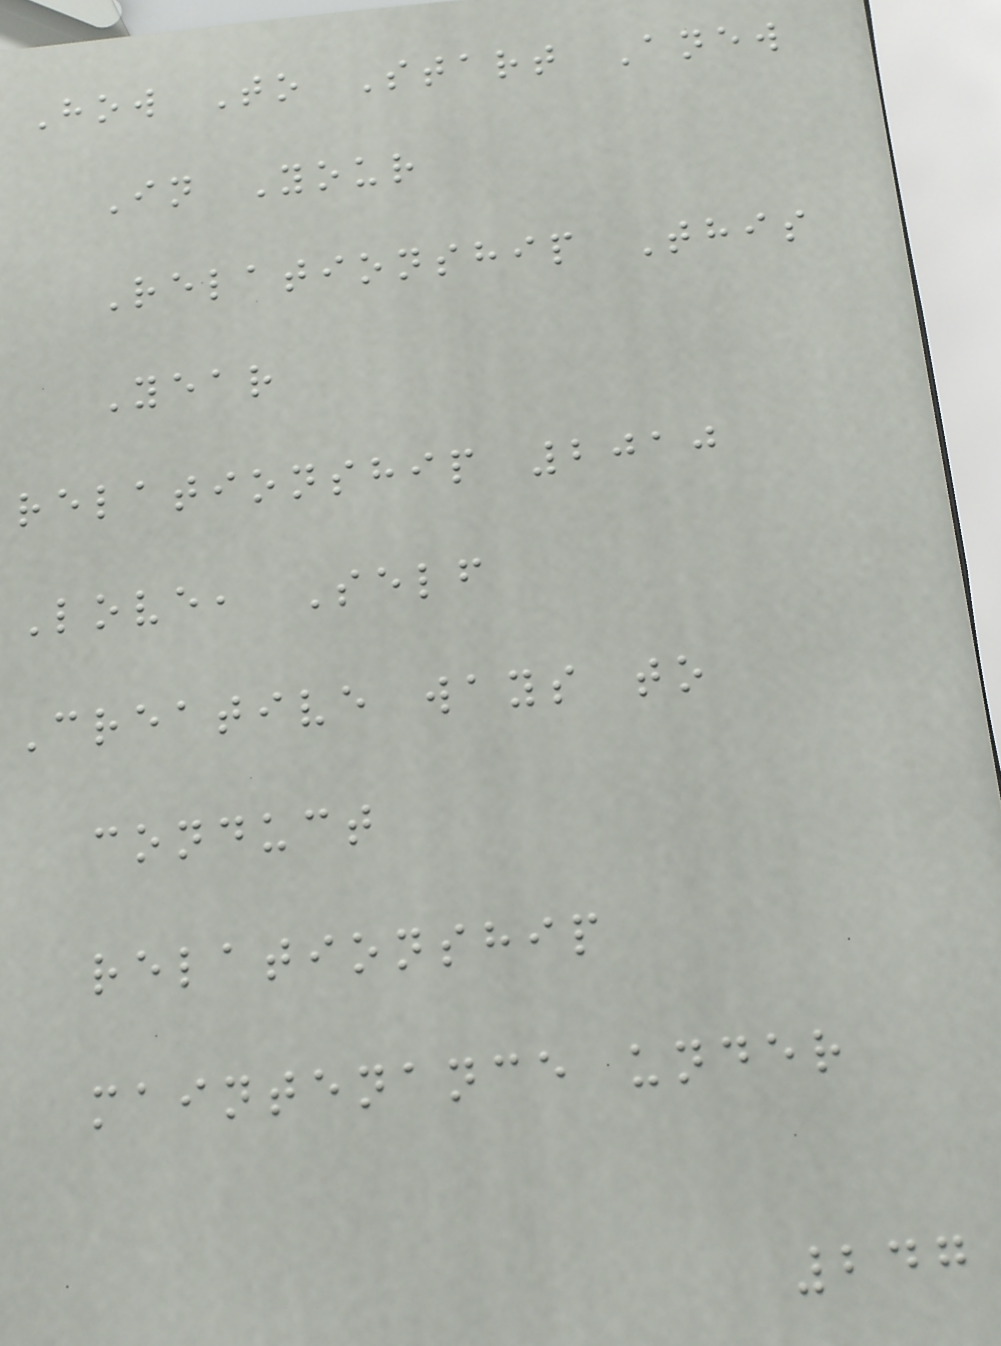How To Start Anew
In Your
Relationship This
Year
relationship 2010
Love, Self
Creative ways to
conduct
relationship
maintenance under
247
